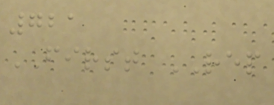721
FIRST REP
